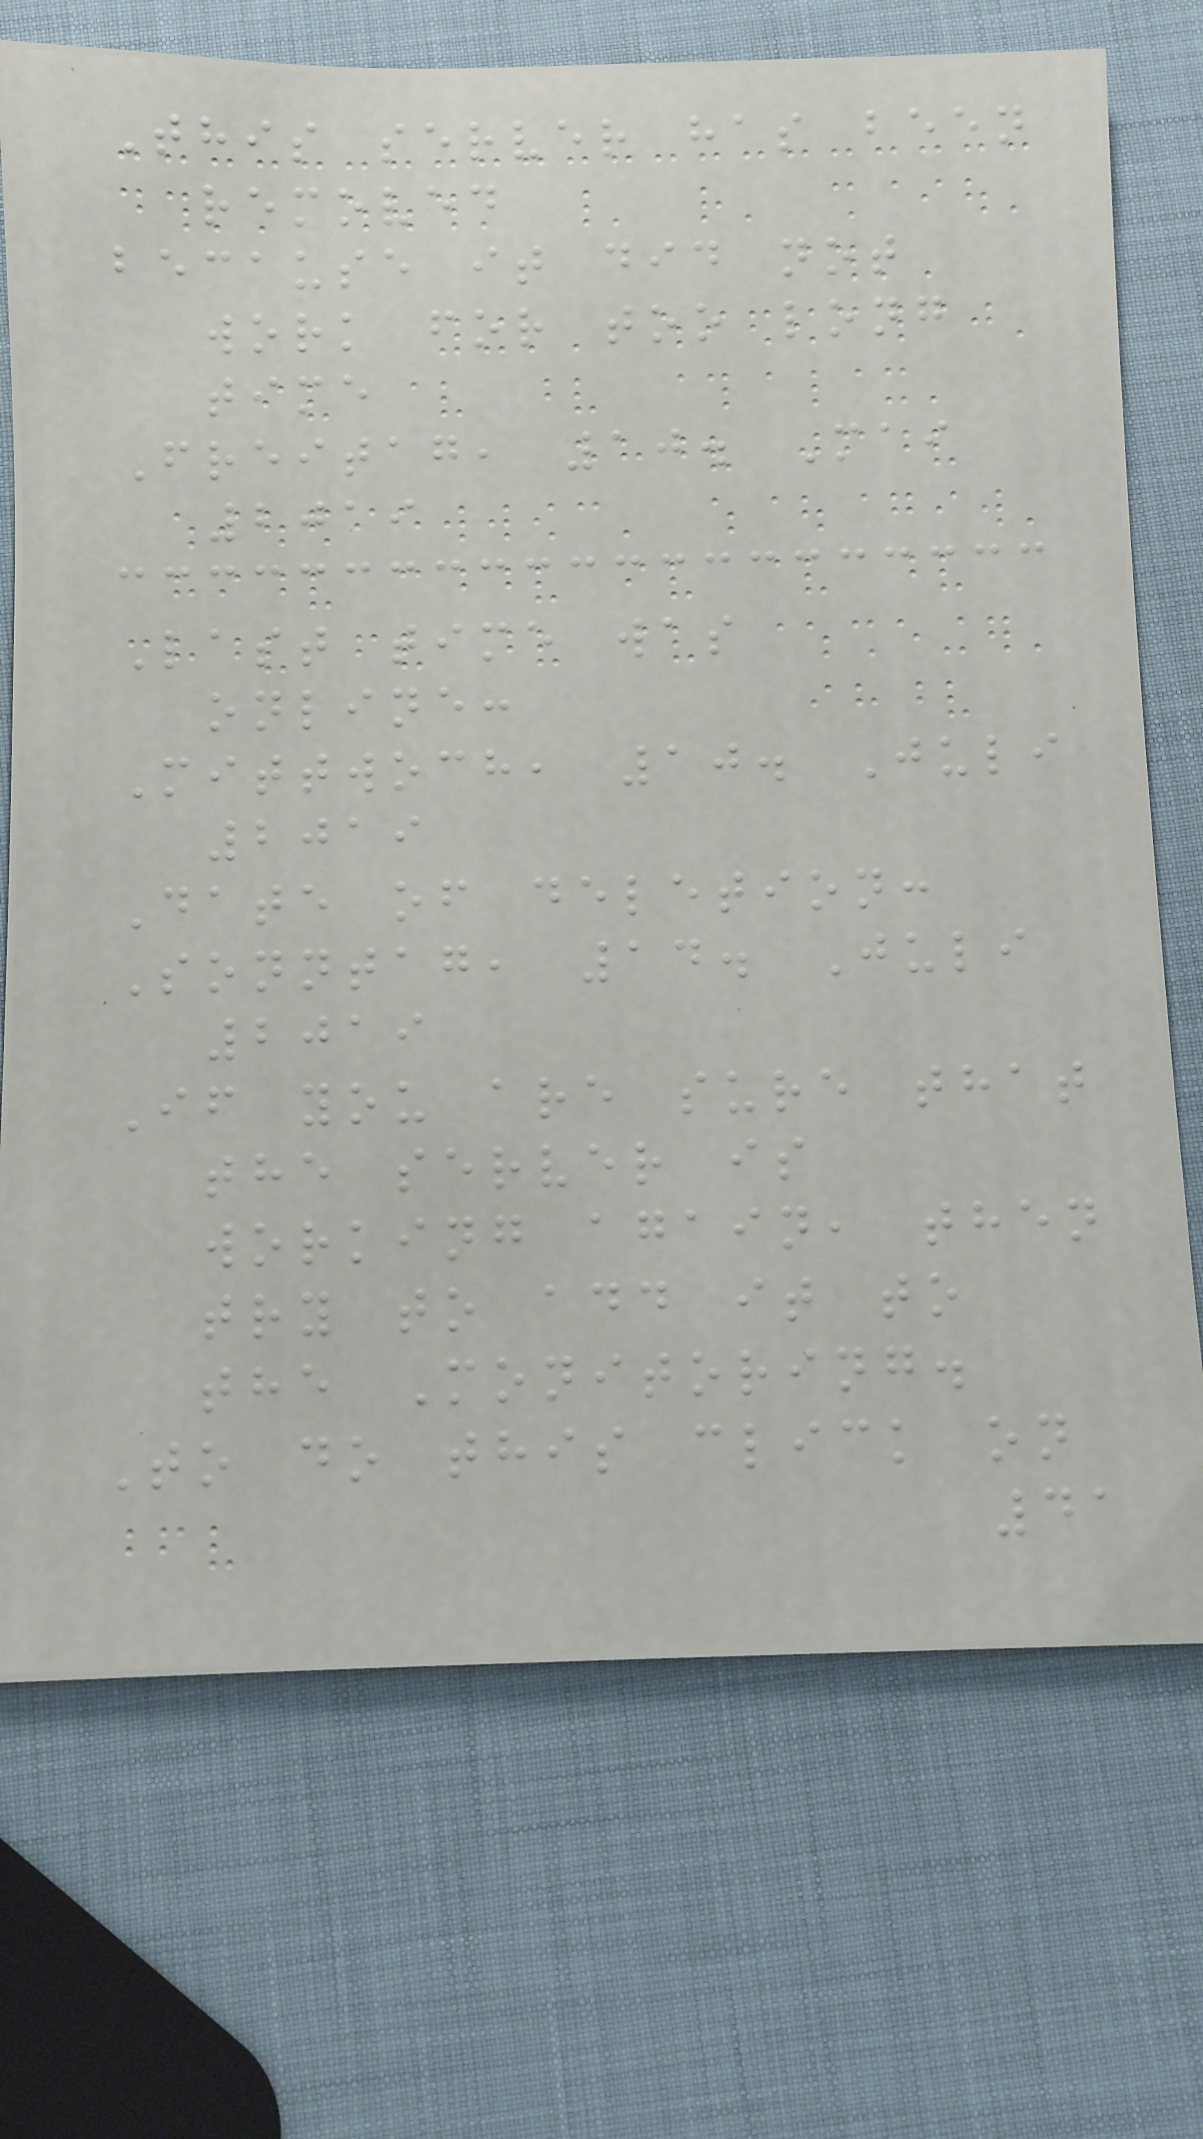This server has been
removed
because it did not
work for too long
time
Freitag, 10. Mai
2019
Last time was
online:
Mittwoch, 10. Juli
2019
Date of deletion:
Sonntag, 14. Juli
2019
If you are sure that
the server is
working again, then
try to add it to
the Monitoring.
To do this click on
41
